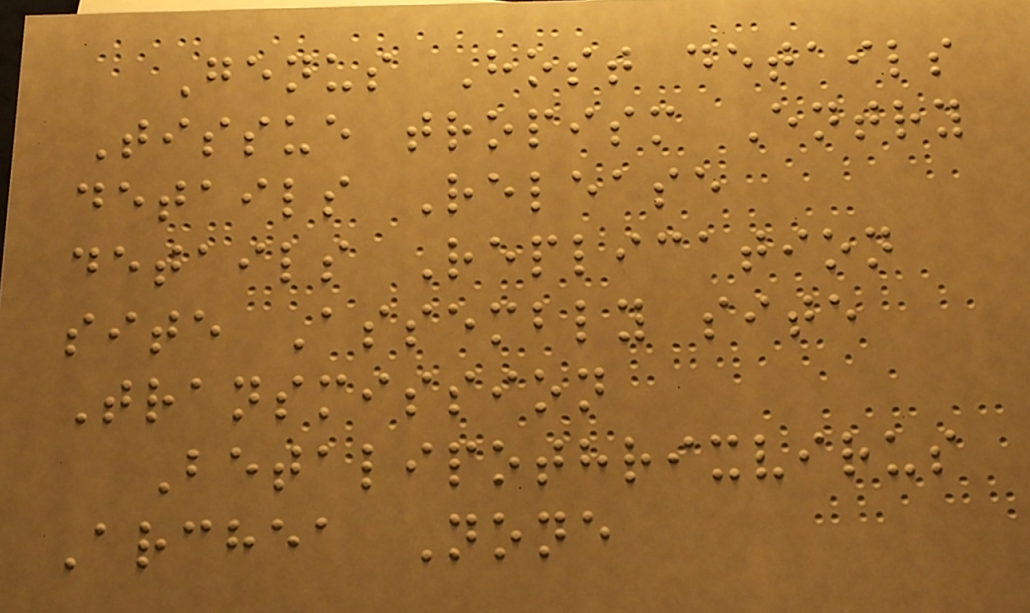Genus Host details
Tissue tropism Entry
details Release
details Replication
site Assembly site
Transmission
Betalipothrixvirus
Archea None
